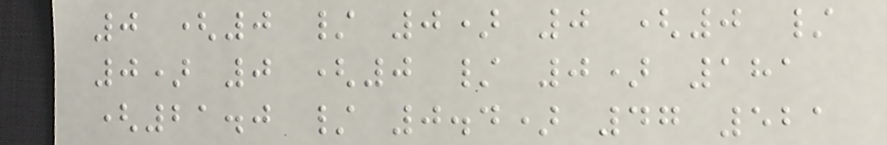0 (0 / 0) 0 (0 /
0) 0 (0 / 0) 181
(21.0 / 0.4) 47 521
